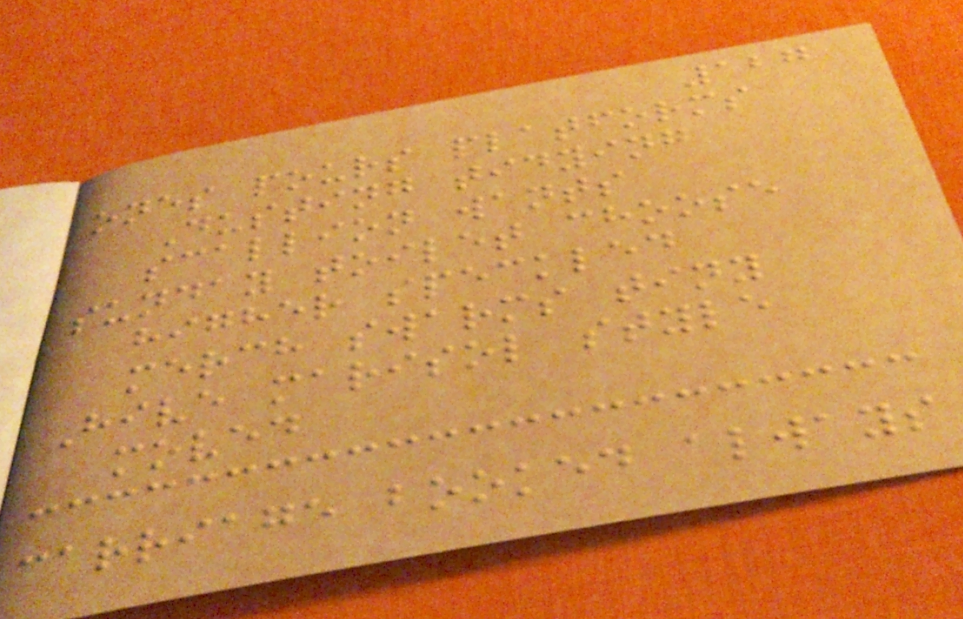127
ones pours platforms
Dusting tidying
scallion wants
sunday toilet choose
higher speckled
merch swarms tiny
Hive marisol style
moved
carriage booked always
